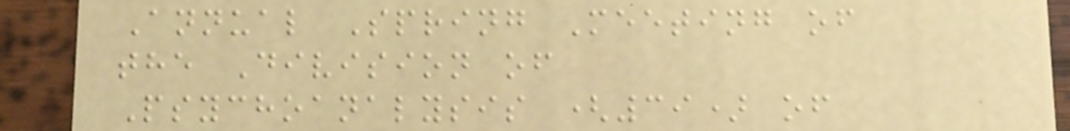Annual Spring Meeting of
the Division of
Psychoanalysis (39) of
